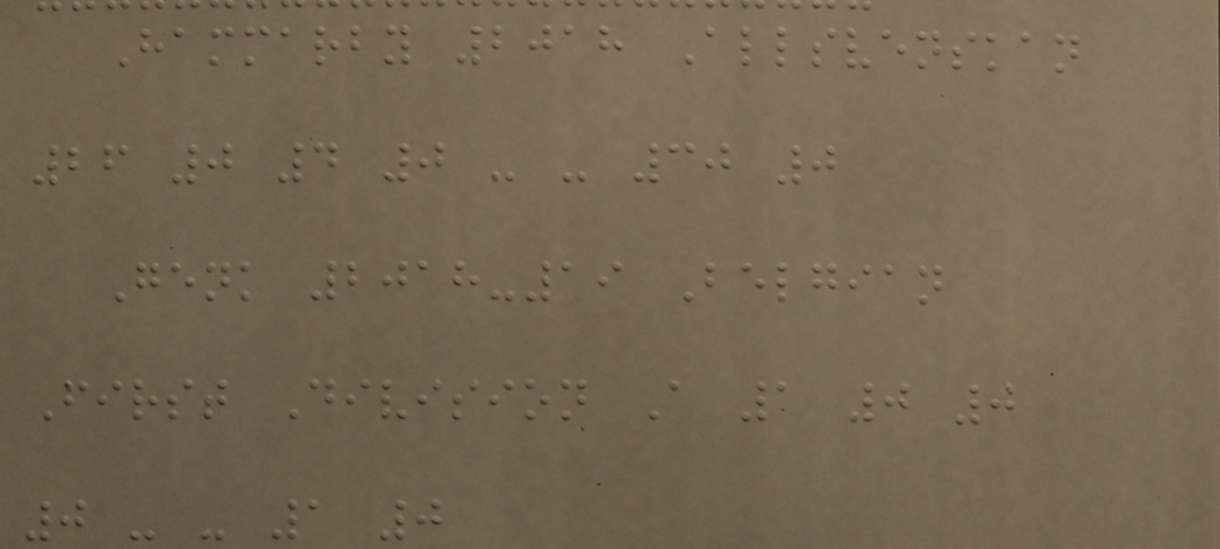Hammarby 2018 Allsvenskan
26 0 4 0 - - 30 0
Genk 2018-19 Belgian
First Division A 1 0 0
0 - - 1 0
